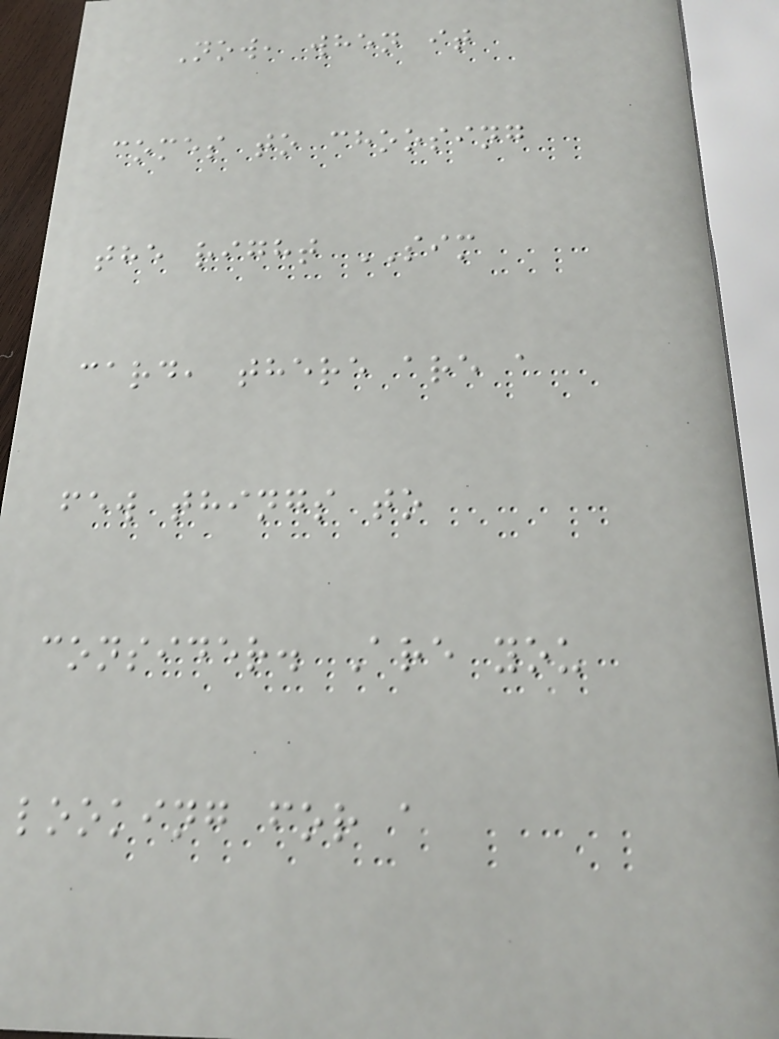Now, when it
comes to choosing
the right SIM
card, there are a
few things to
consider. Are you
looking for a
